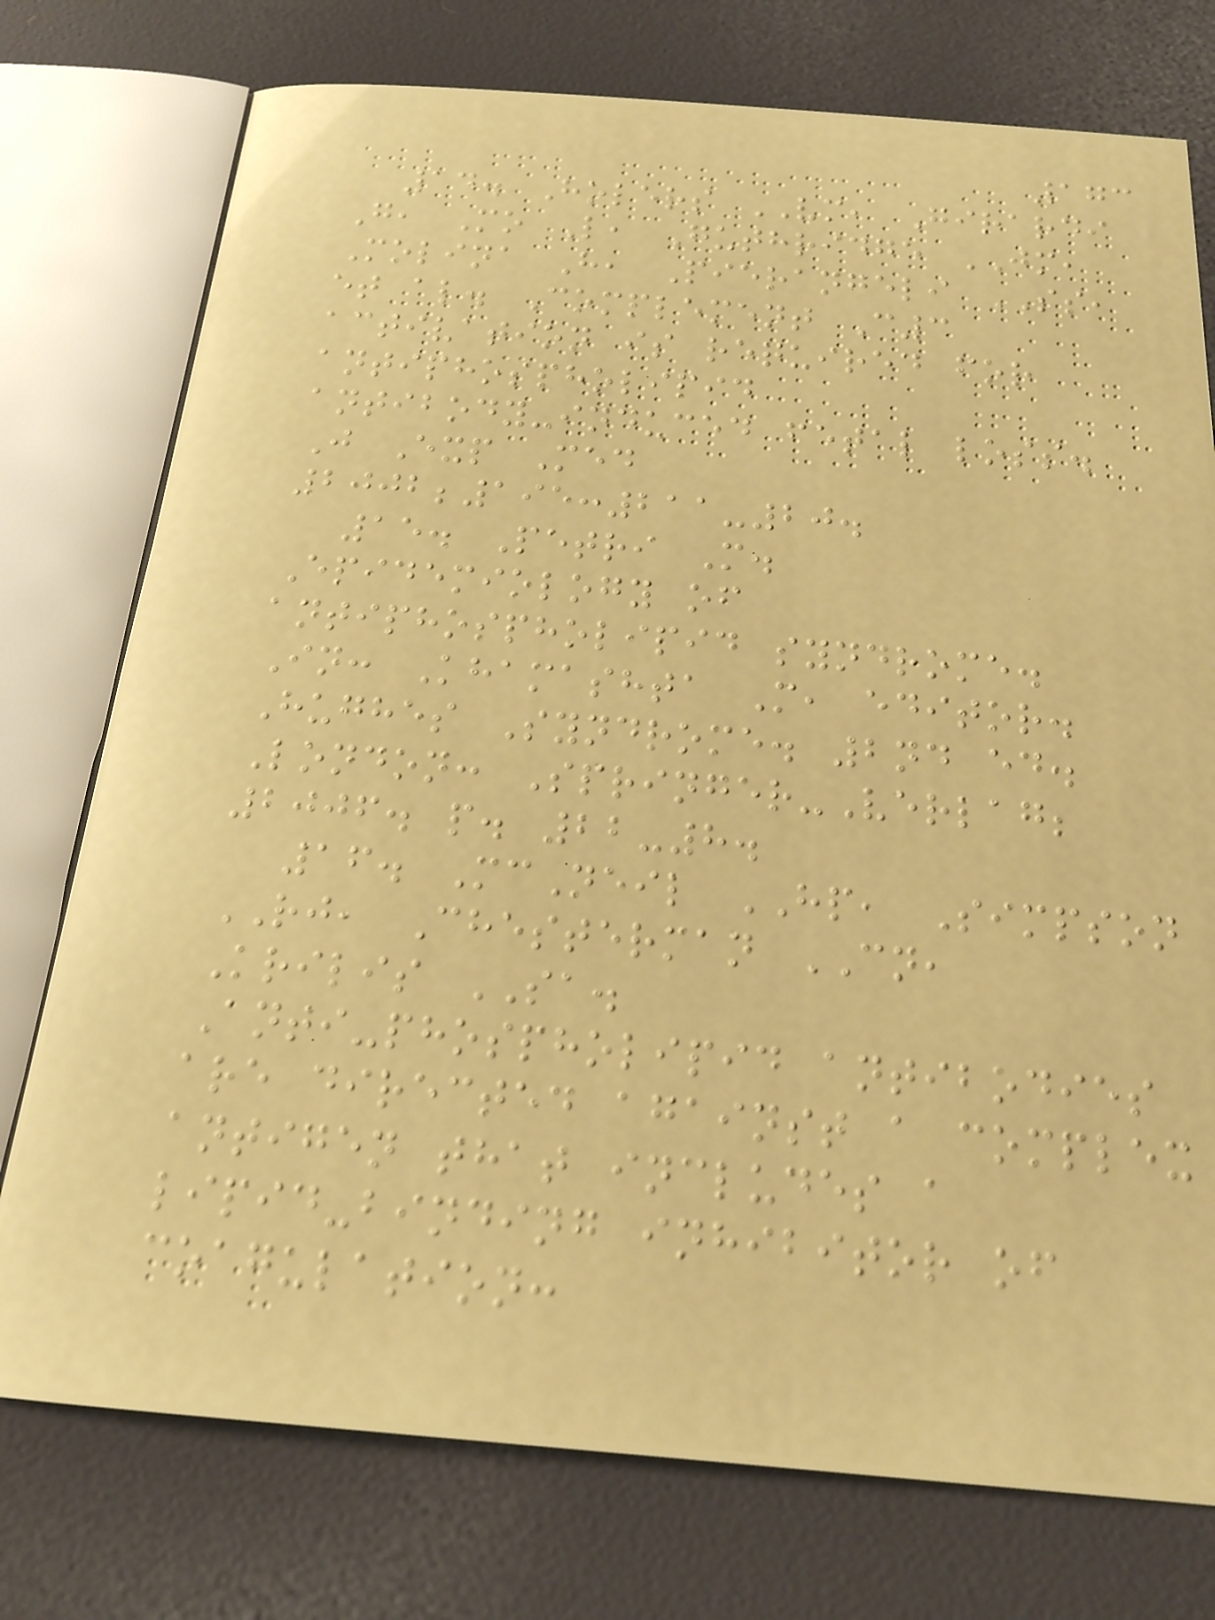173
14. Holers VM, Girardi
G, Mo L, Guthridge JM,
Molina H, Pierangeli SS,
et al. Complement C3
activation is required for
antiphospholipid
antibody-induced fetal loss.
J Exp Med
2002;195:211-20.
15. Petri M.
Epidemiology of
antiphospholipid syndrome.
In: Khamashta M, editor.
Hughes Syndrome. 2nd ed.
London: Springer-Verlag;
2006. p. 22-8.
16. McNeil HP, Simpson
RJ, Chesterman CN,
Krilis SA.
Anti-phospholipid antibodies
are directed against a complex
antigen that includes a
lipid-binding inhibitor of
coagulation:
